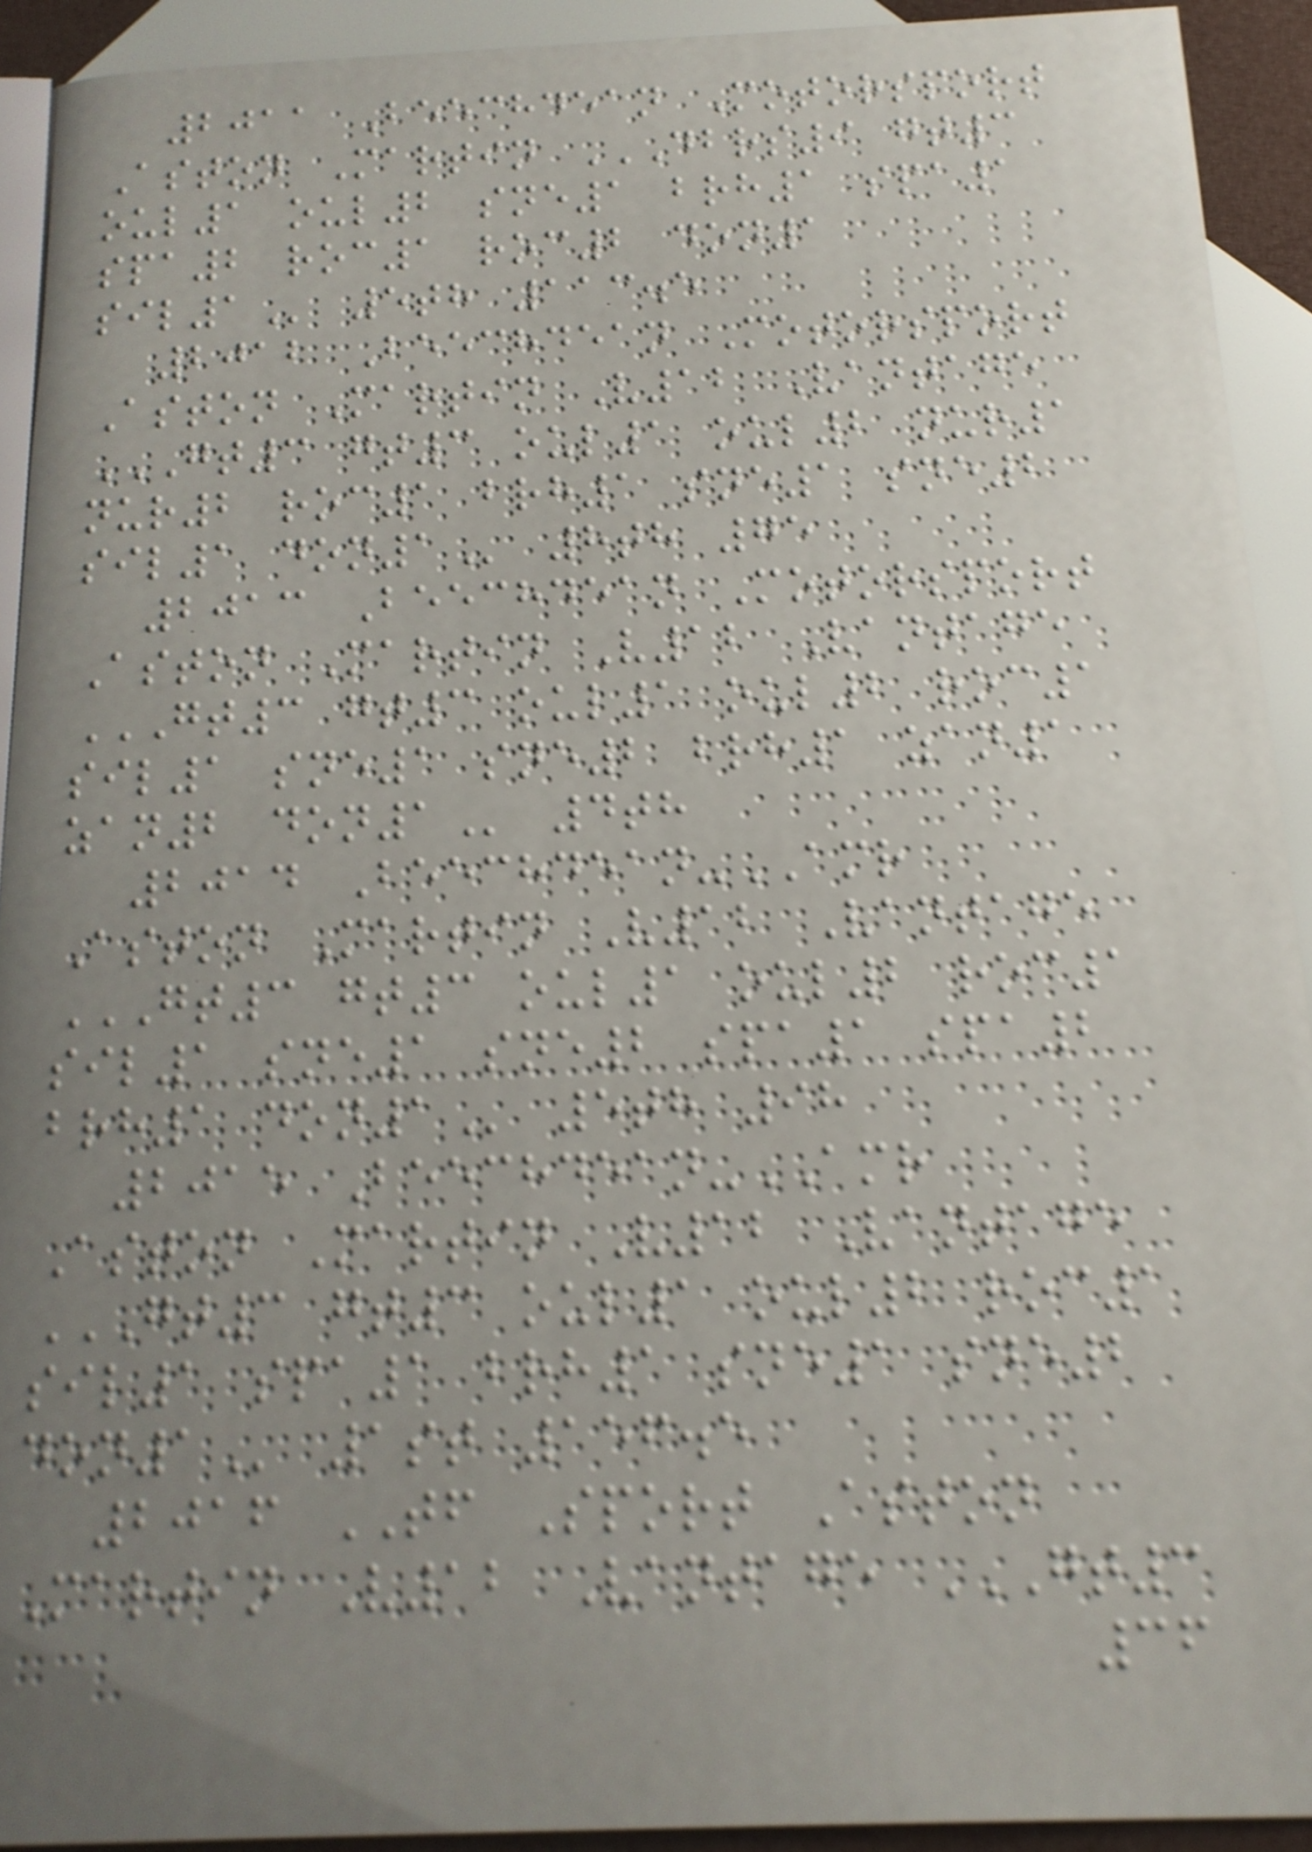2011 Beechdean Motorsport
Aston Martin DBRS9 GT3
OUL1 OUL2 SNE1 BRH1 SPA1
SPA2 ROC1 ROC2 DON1
SIL1 5th 113.5
2012 Beechdean Motorsport
Aston Martin V12 Vantage
GT3 GT3 OUL1 OUL2 NUR1
NUR2 ROC1 BRH1 SNE1 SNE2
SIL1 DON1 8th 75
2013 Beechdean Motorsport
Aston Martin V12 Vantage
GT3 GT3 OUL1 OUL2 ROC1
SIL1 SNE1 SNE2 BRH1 ZAN1
ZAN2 DON1 4th
2014 Beechdean-AMR
Aston Martin V12 Vantage
GT3 GT3 OUL1 OUL2 ROC1
SIL1 SNE1 SNE2 SPA1 SPA2
BRH1 DON1 5th 98
2015 Beechdean-AMR
Aston Martin V12 Vantage
GT3 GT3 OUL1 OUL2 ROC1
SIL1 SPA1 BRH1 SNE1 SNE2
DON1 1st 156.5
2016 TF Sport Aston
Martin V12 Vantage GT3
36
